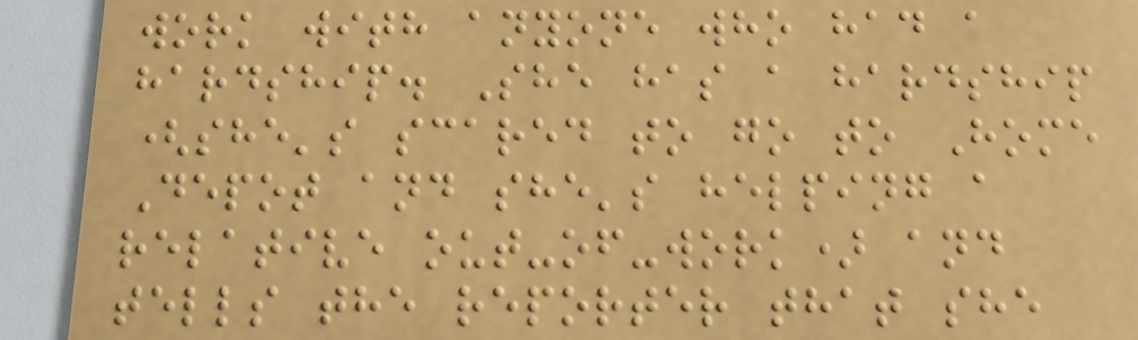work with anyone who had a
hardship. She has a hardship
(she's scared to go to Home
Depot and she's helping a
relative out-of-work) and
tells the reporter that she
